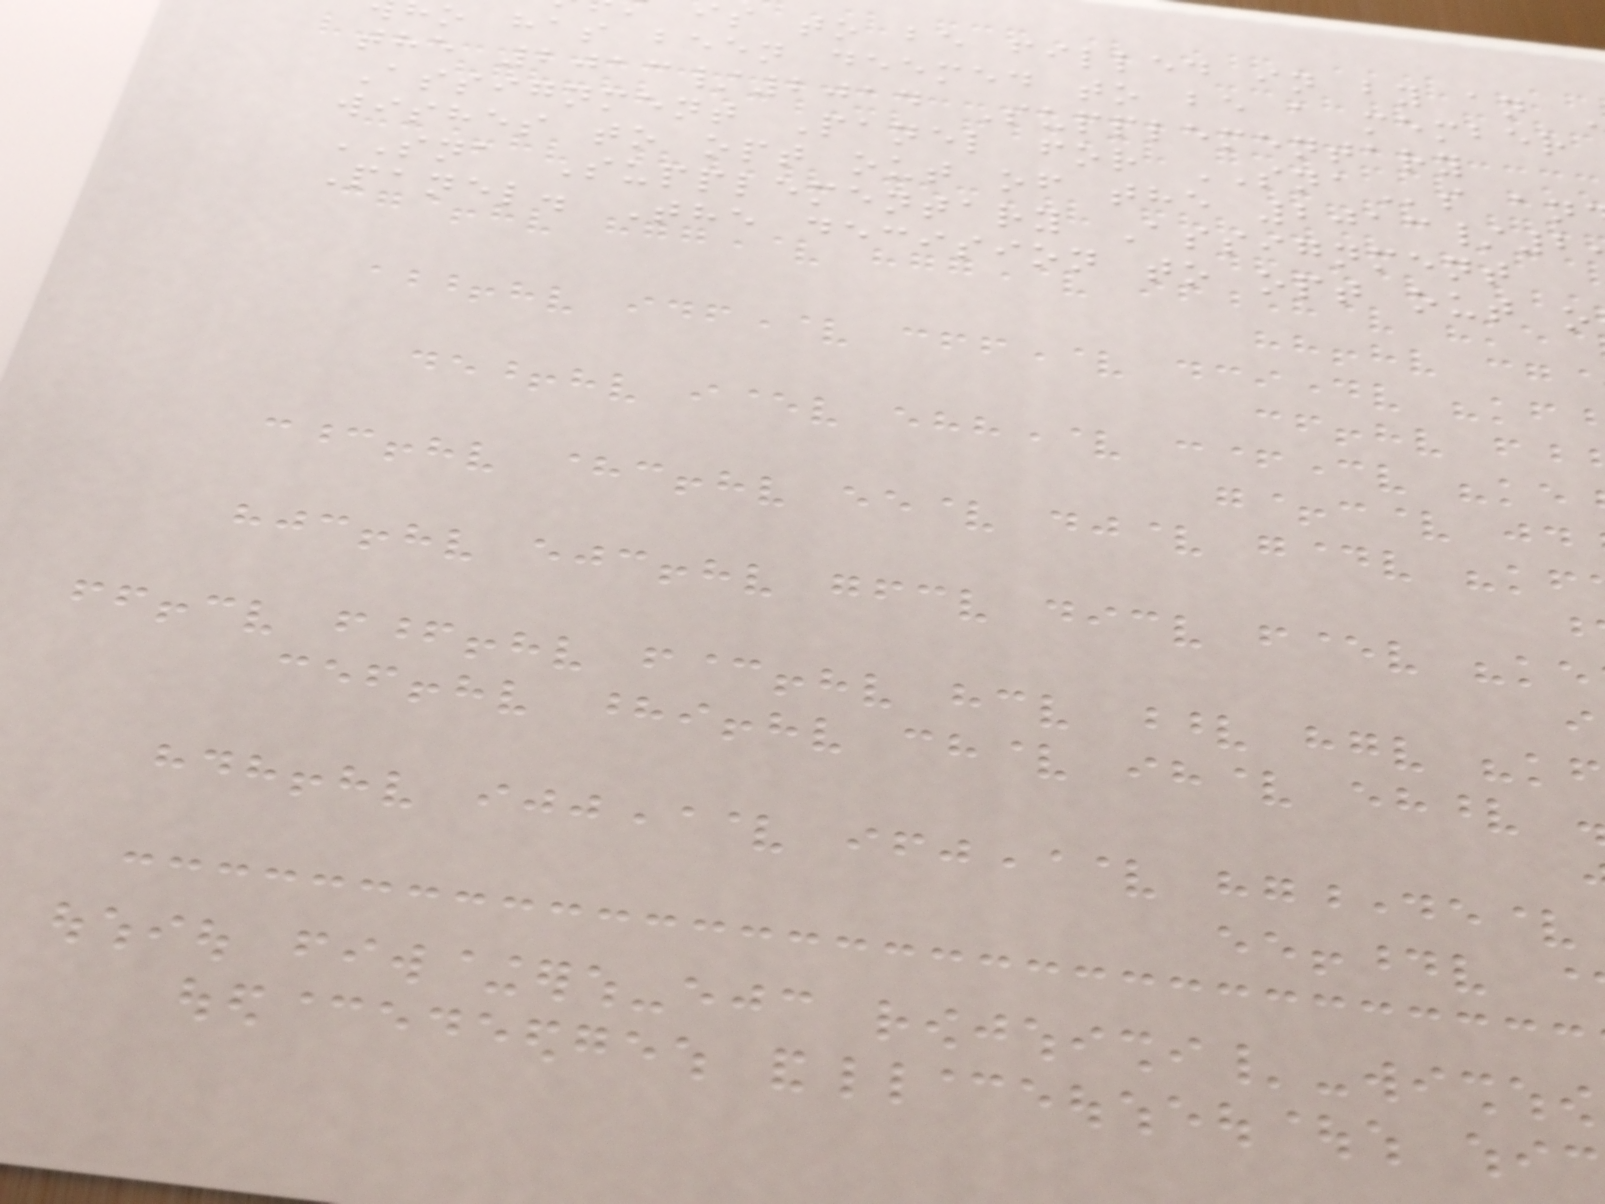s to be filled in by an
o has been deemed to be a member
the 2013/2014 Supplementary
Assignment Panel for SNAs an
wishes to opt out of the 2013/2
SNA Supplementary Assignment
Panel. The decision to opt out o
